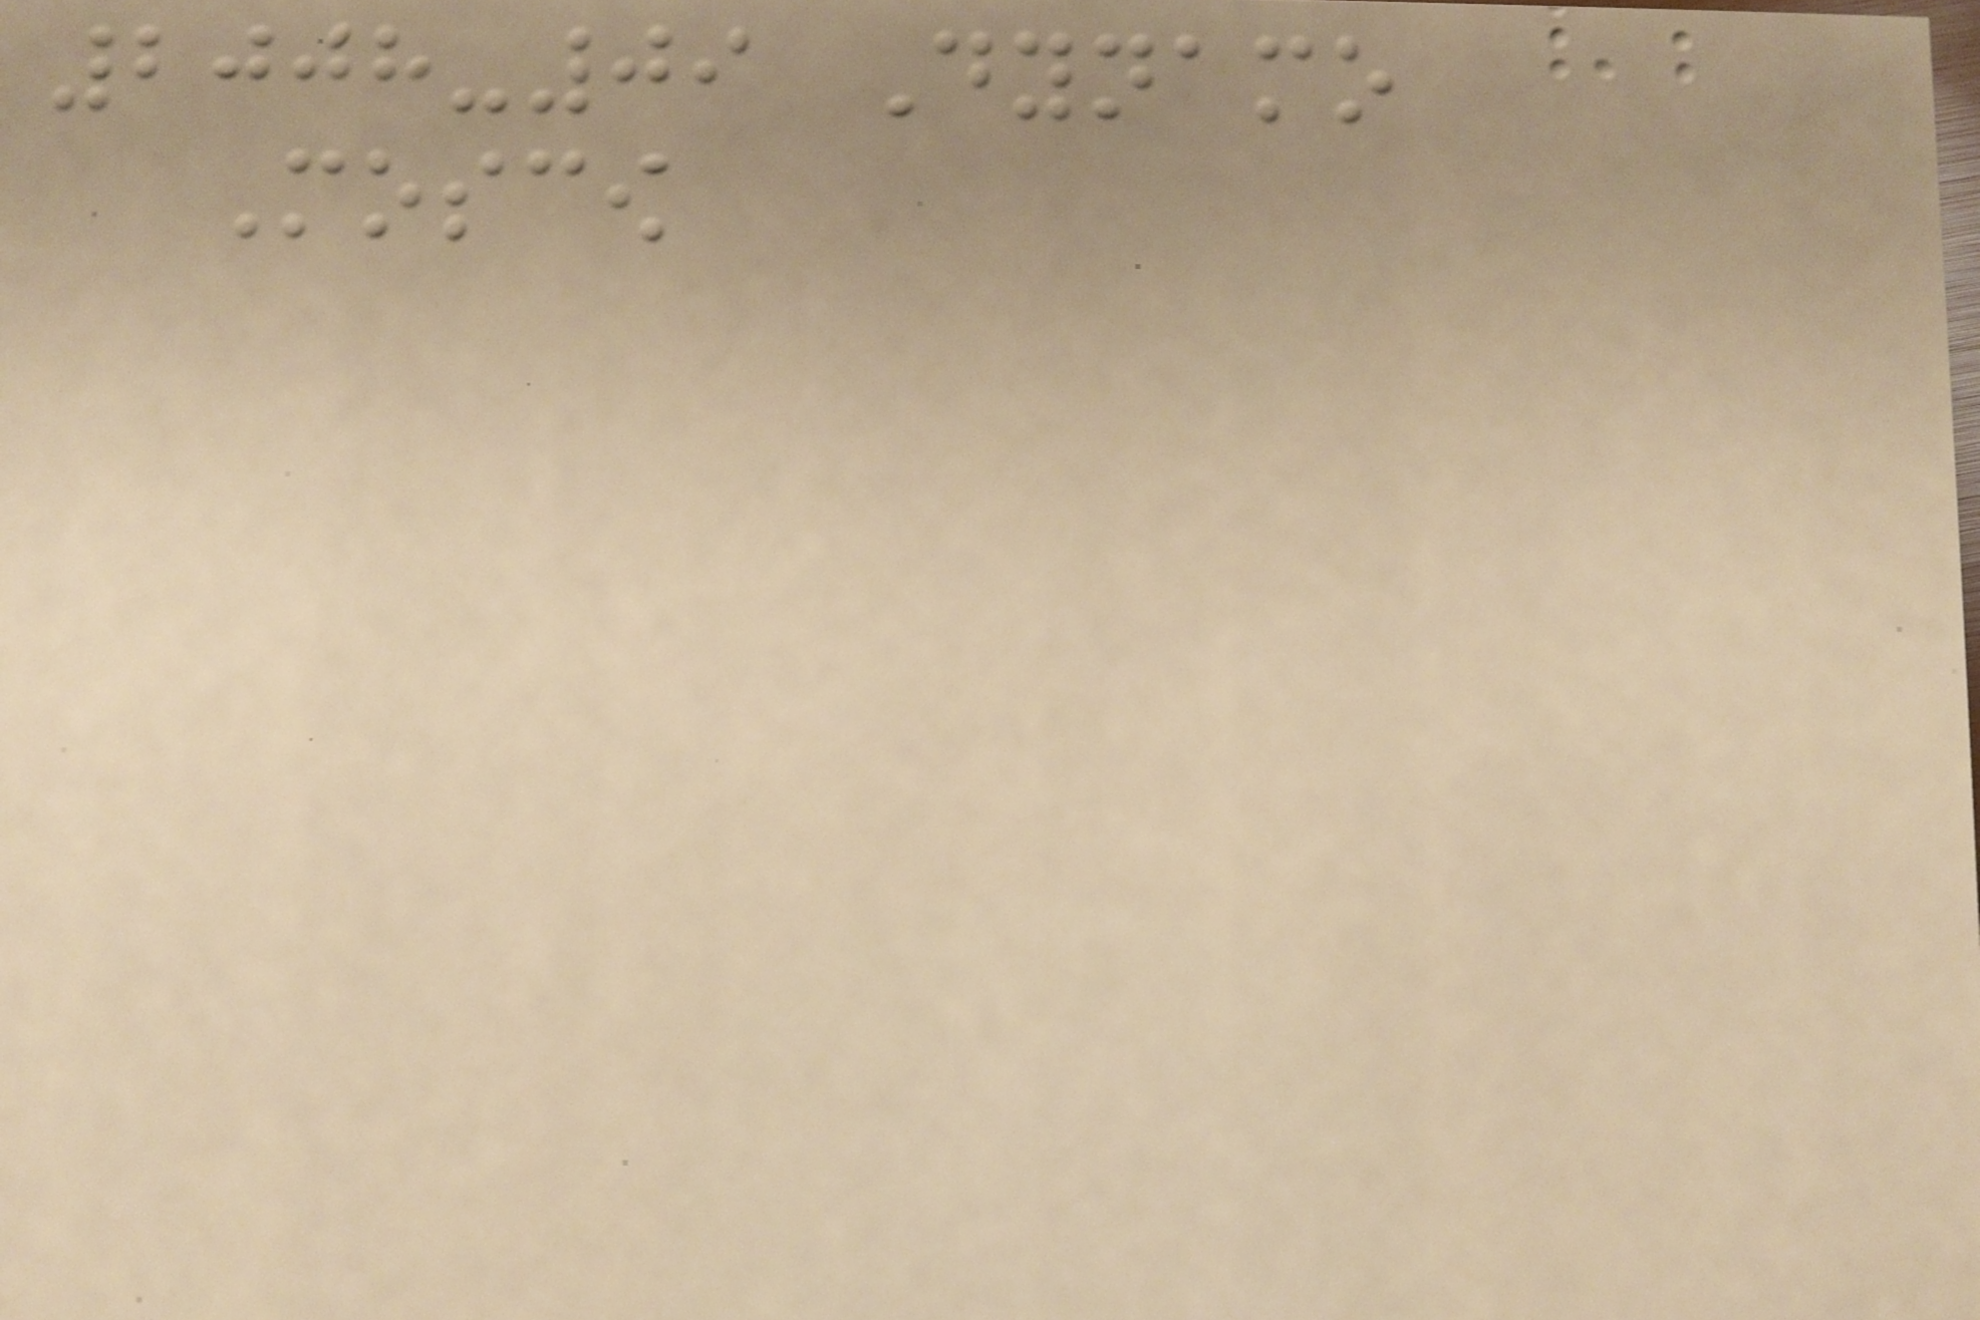2008-09 Dynamo
Moscow
